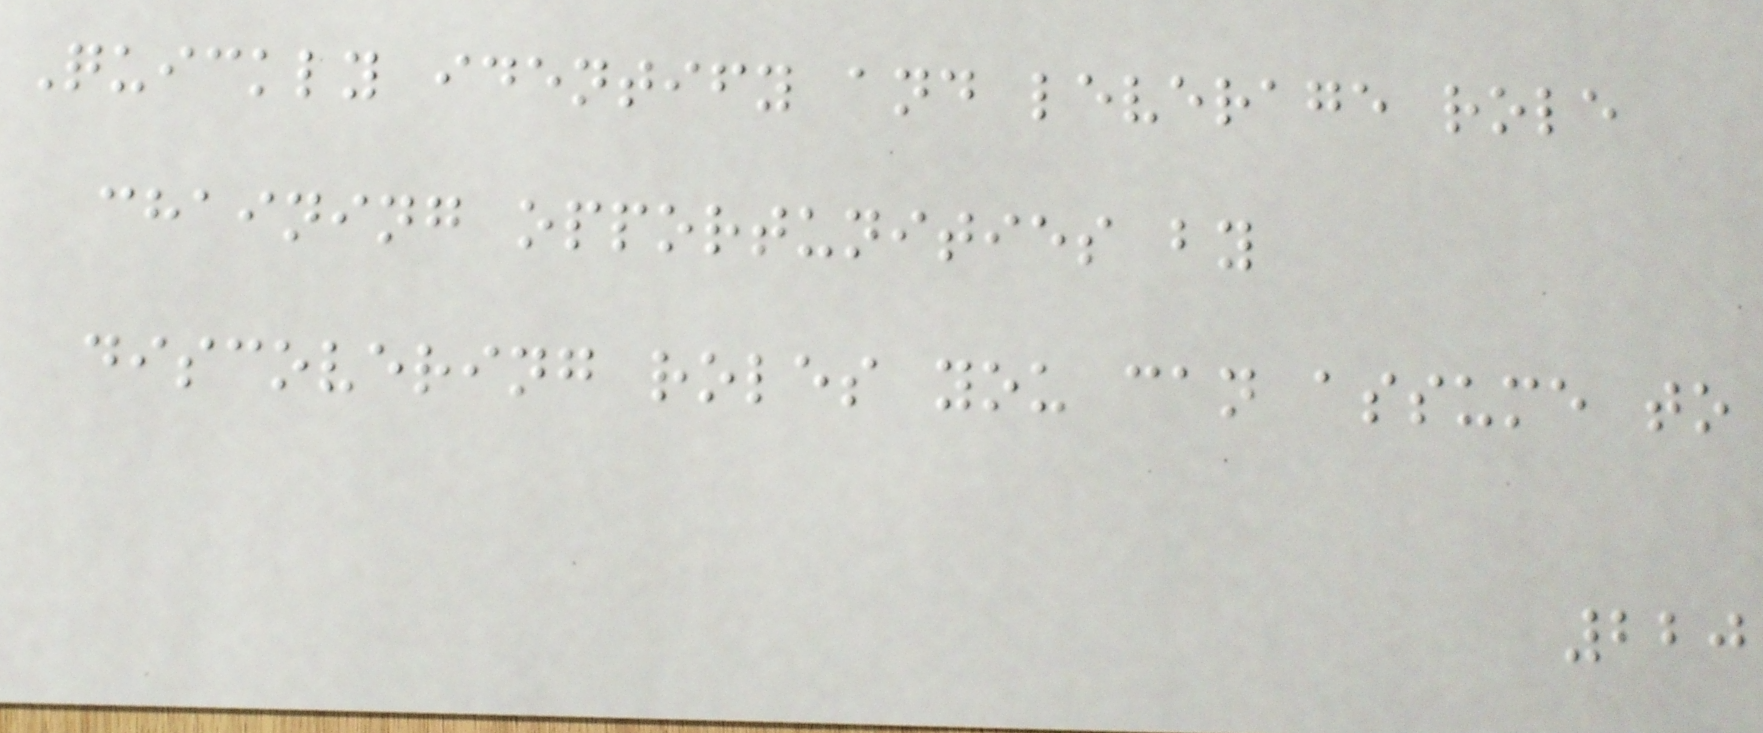Quickly identify and leverage role
chaining opportunities by
discovering roles you can assume to
220
